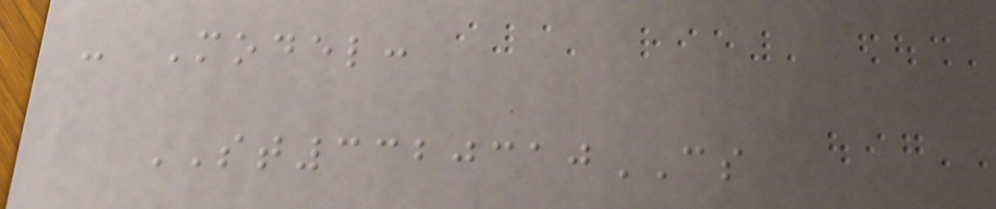- Model:
ST3320310CS
